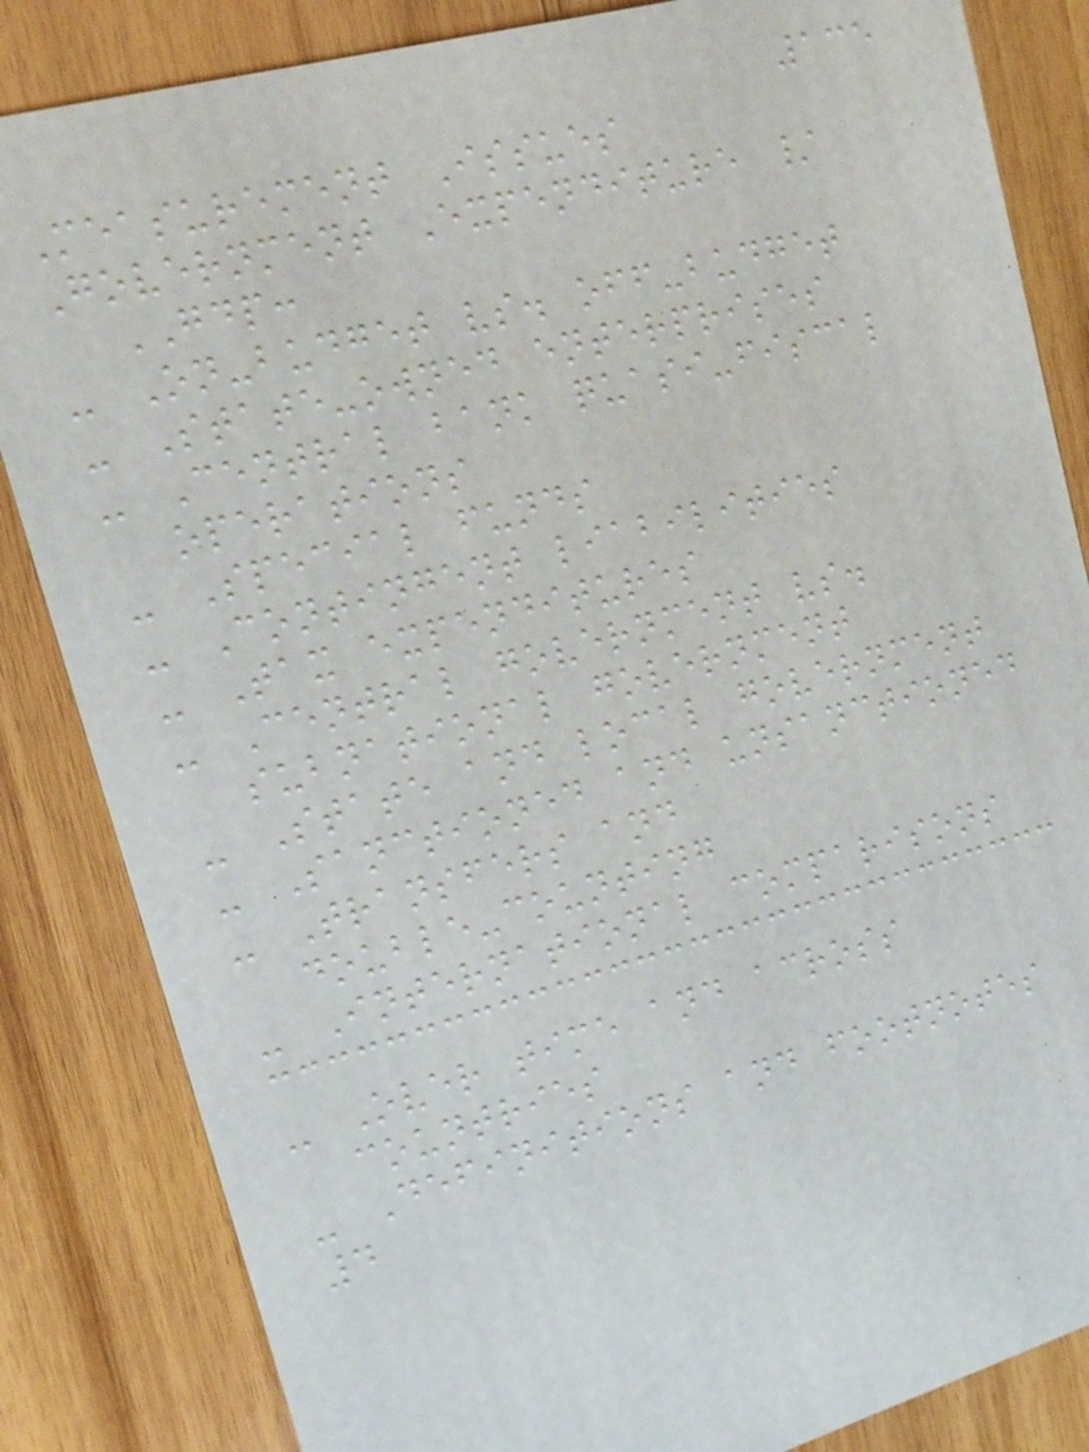135
Measurement Issues
Government Expenditure /
GDP:
- On-budget vs. off-budget
- State-owned enterprises
- Central bank quasi-fiscal
operations
- Special funds
- Contingent liabilities
- Tax expenditures
- Central government vs.
subnational government
- State and local government
- Sanctioned and unsanctioned
- Transfers and
double-counting
- International comparisons
- Over time and across
countries
- Definitions and footnotes
4
